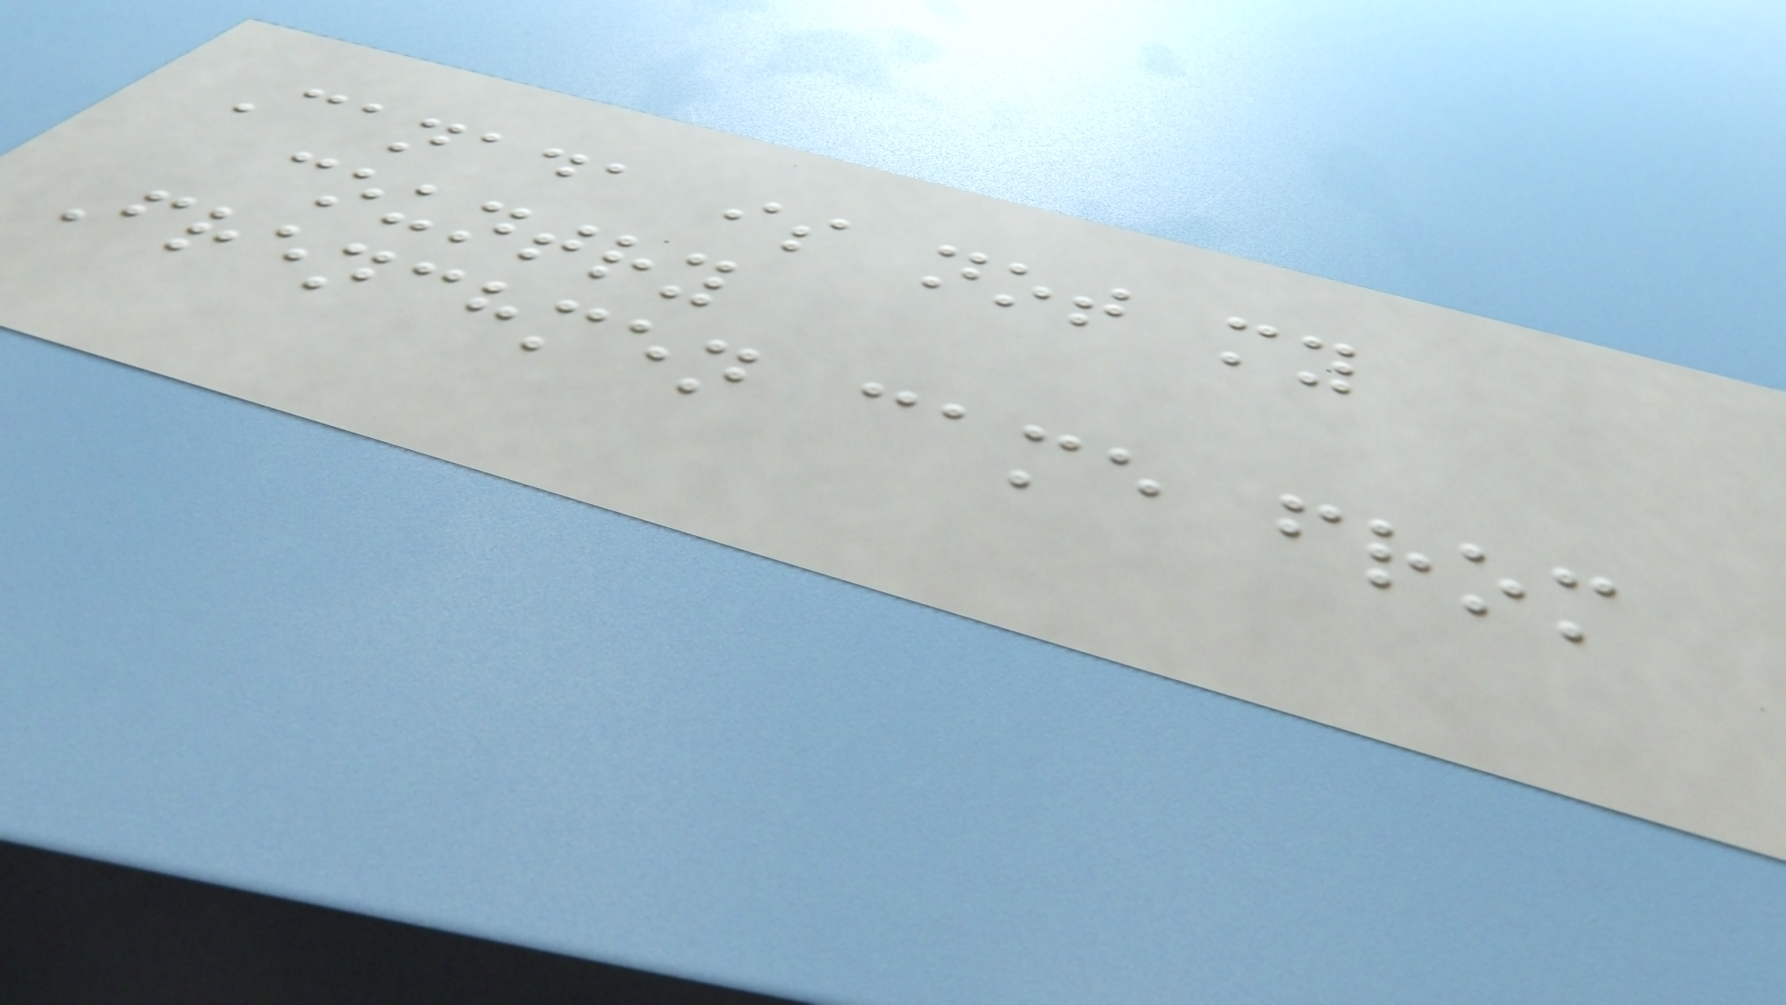Canada is not my
country
Frenchmen came from
